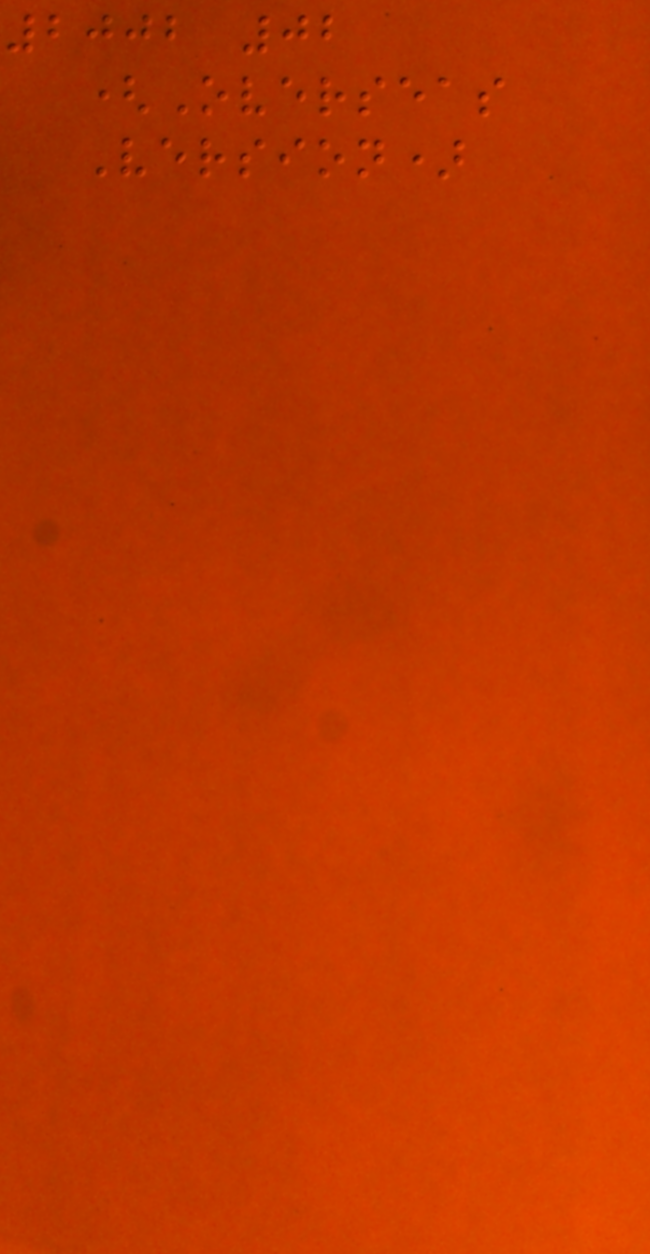2002 02
(Overseas
Version)
